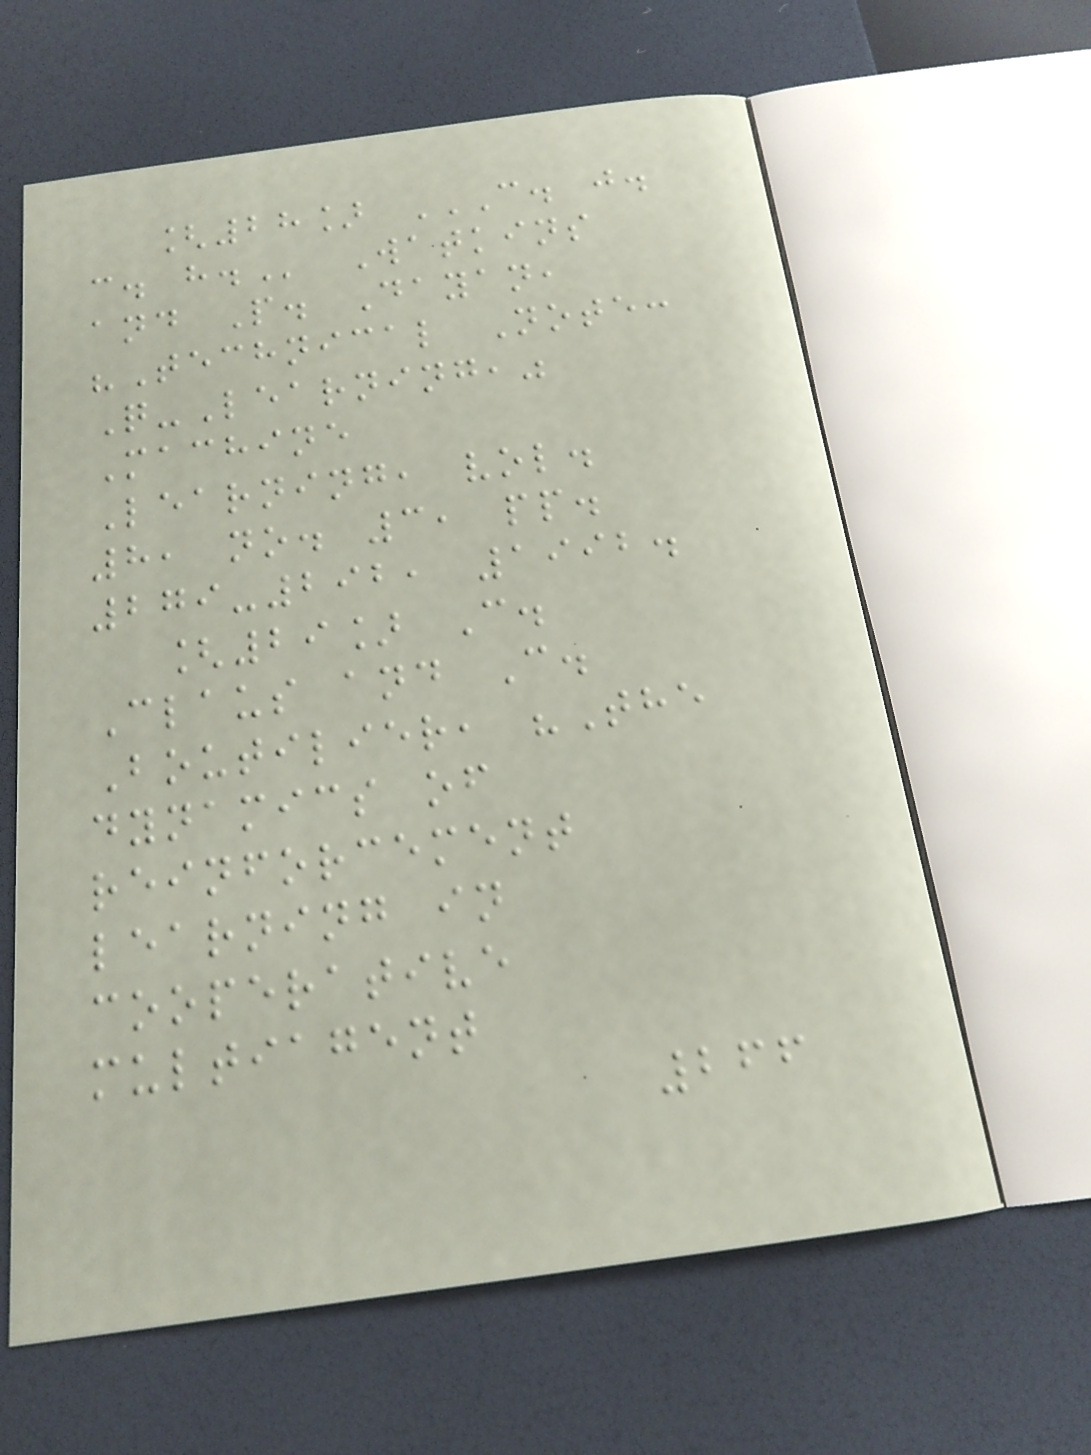[28] C. J.
C. H. Watkins
and P. Dayan,
"Technical Note:
Q-Learning,"
Machine
Learning, vol.
8, no. 3, pp.
279-292, 1992.
[29] C.
Claus and C.
Boutilier, "The
dynamics of
reinforcement
learning in
cooperative
multiagent
266
